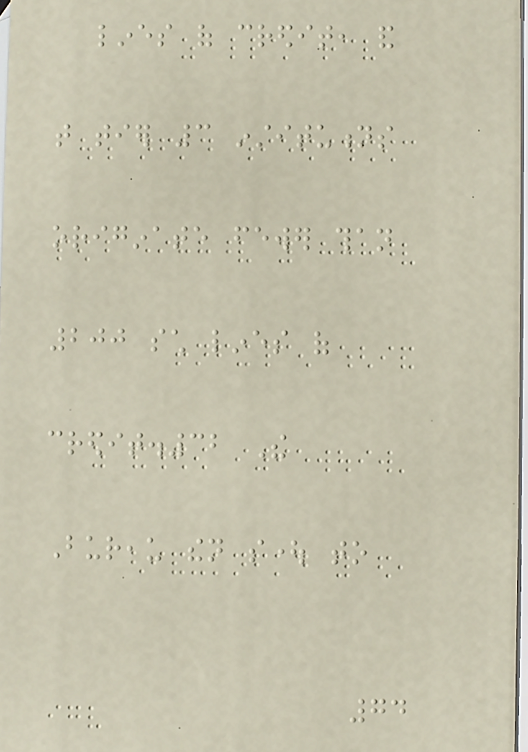lines of credit, and
that tier 3 institutions
originate fewer than
200 such lines of
credit.32 The
Bureau then sought to
74
